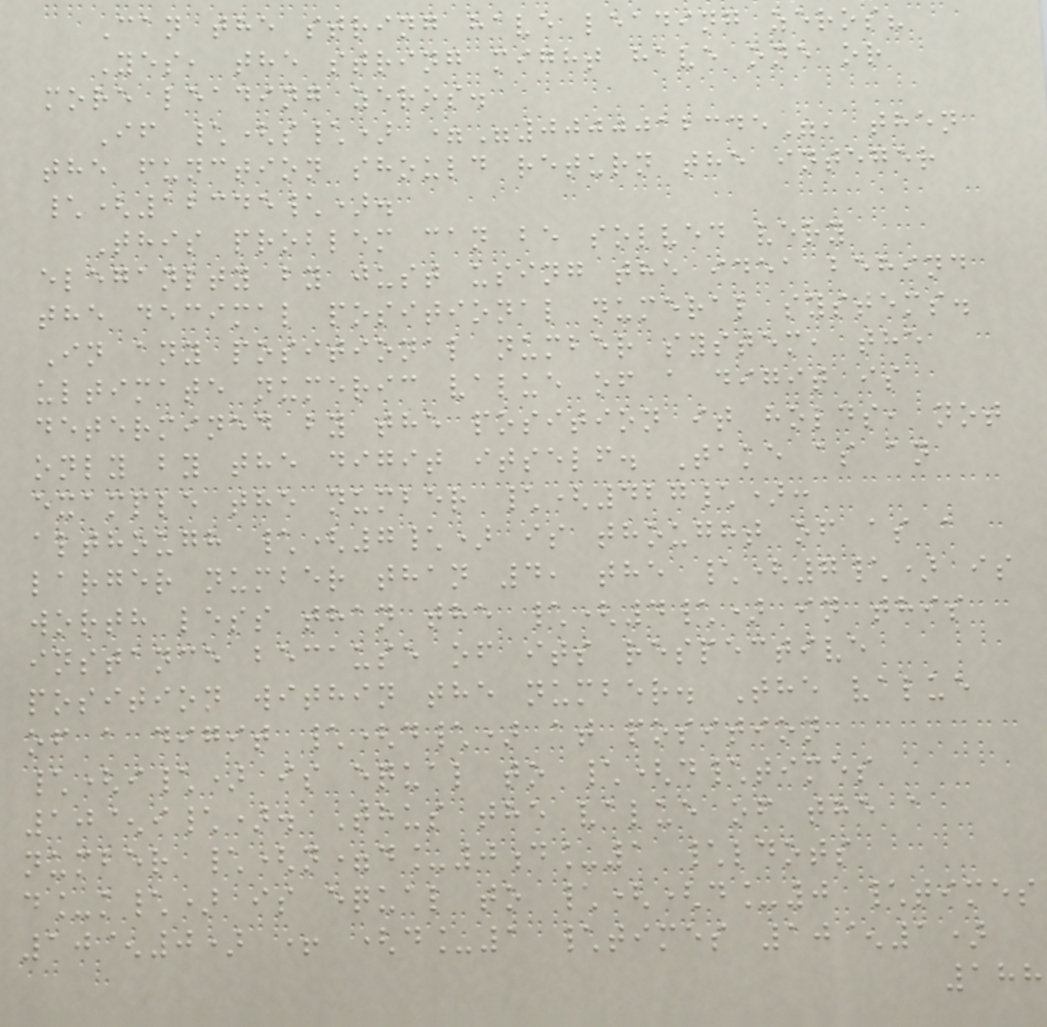Can the string have leading zeros?
Yes, the string might have one or
more leading zeros.
If \(s\) ="0000012345", then
the function should return the integer
\(12345\).
This problem can be solved very
eleganlty by just using the idea behind
the decimal positional numeral systems.
In any positional number system, the
ultimate numeric value of a digit is
determined by the position it holds, not
only by the digit itself. Take as an
example the number \(427\):
although \(7\) is thought of as a
larger number than 4, the \(7\) is
worth less than the \(4\) in this
instance because of its respective
position within the number. The value
of a digit \(d\) at position
\(i\) is equal to \(d\times
10^i\). Thus the value of the a
number \(n=d_0d_1 \ldots
d_k\) is equal to \((d_0 \times
10^0) + (d_1 \times 10^1)
188
